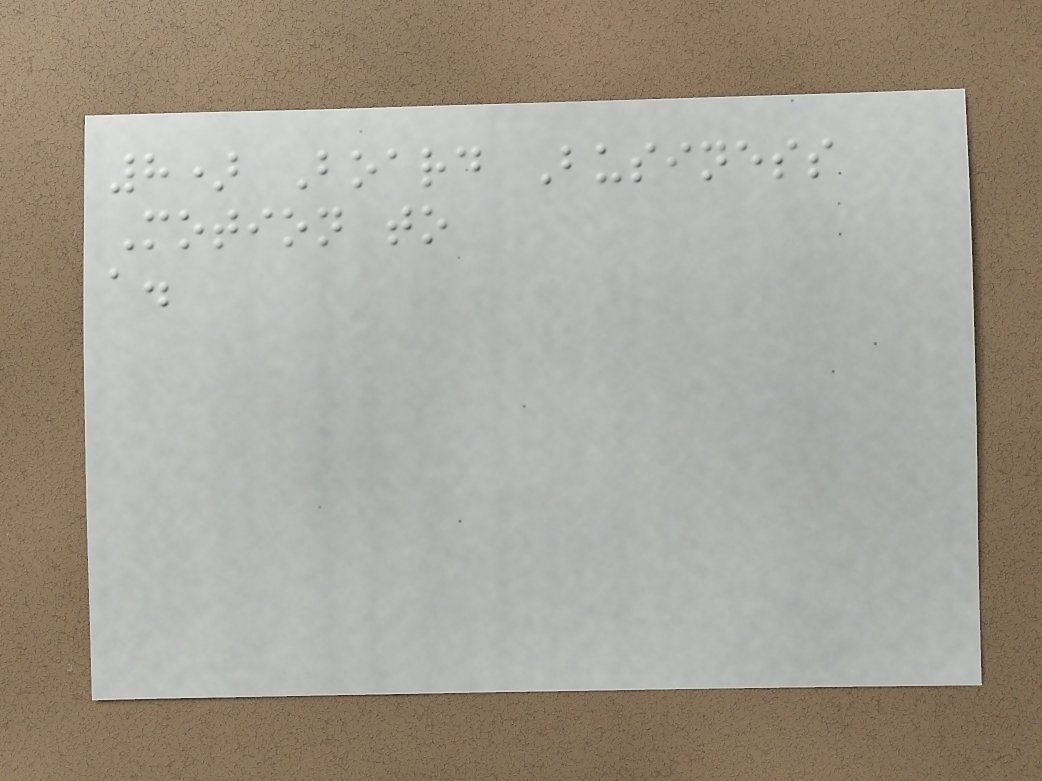8) Board Business
Motion to
a.
